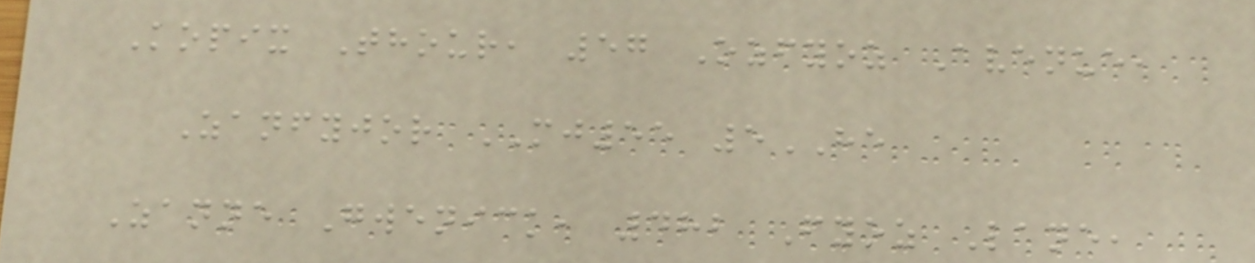Kopix Thour, 57 Ozfyoz Avenue,
Zanfyjor MJ55 5HE
Zanne Gwenick, 482 Fyoz Lane,
